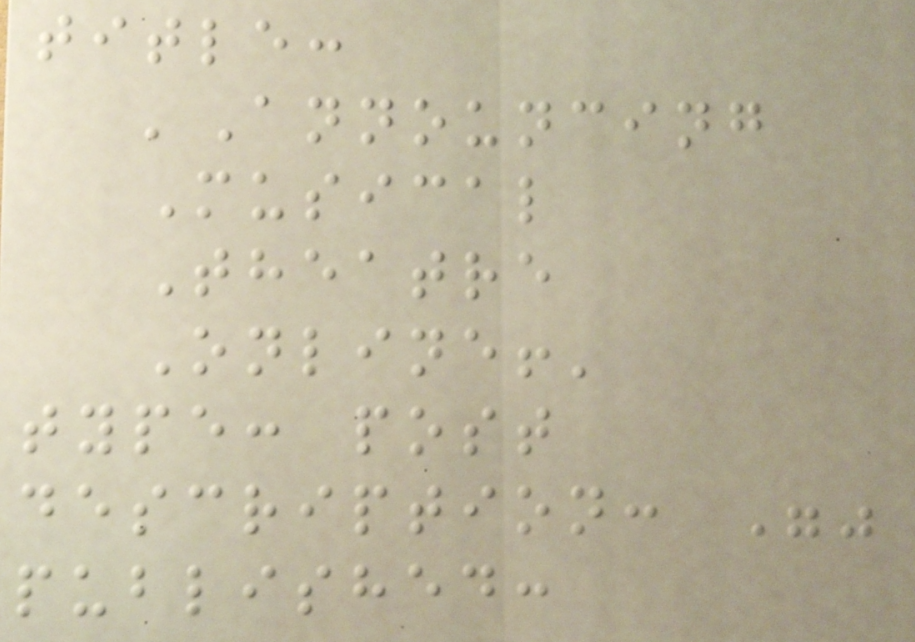title:
'Announcing
Musical
Theatre
Online!'
type: post
description: ""
published:
